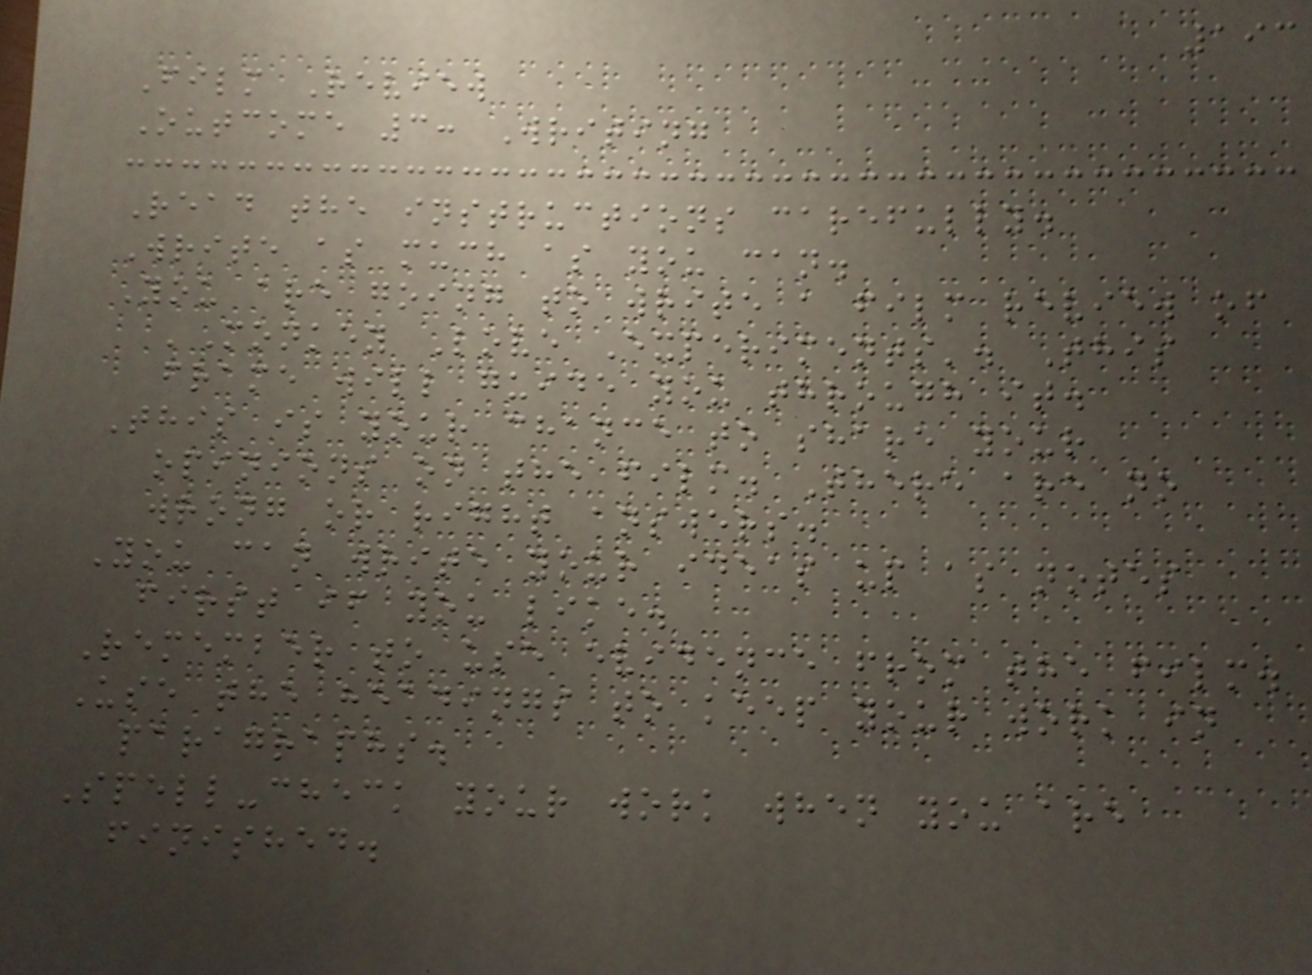193
Film Review
Outcome 3: Writing
Read the instructions carefully.
Write as much as you can.
You are going to write a film review of
'Monkey Love Experiments'. This
frame will guide you through it.
This is your chance to share your
opinions on the film. There are no
wrong or right answers.
You can write your ideas up as notes
first if you like.
Remember to use evidence from the film.
Use the headings to keep your work in
paragraphs.
Spell-check your work when you are
finished.
